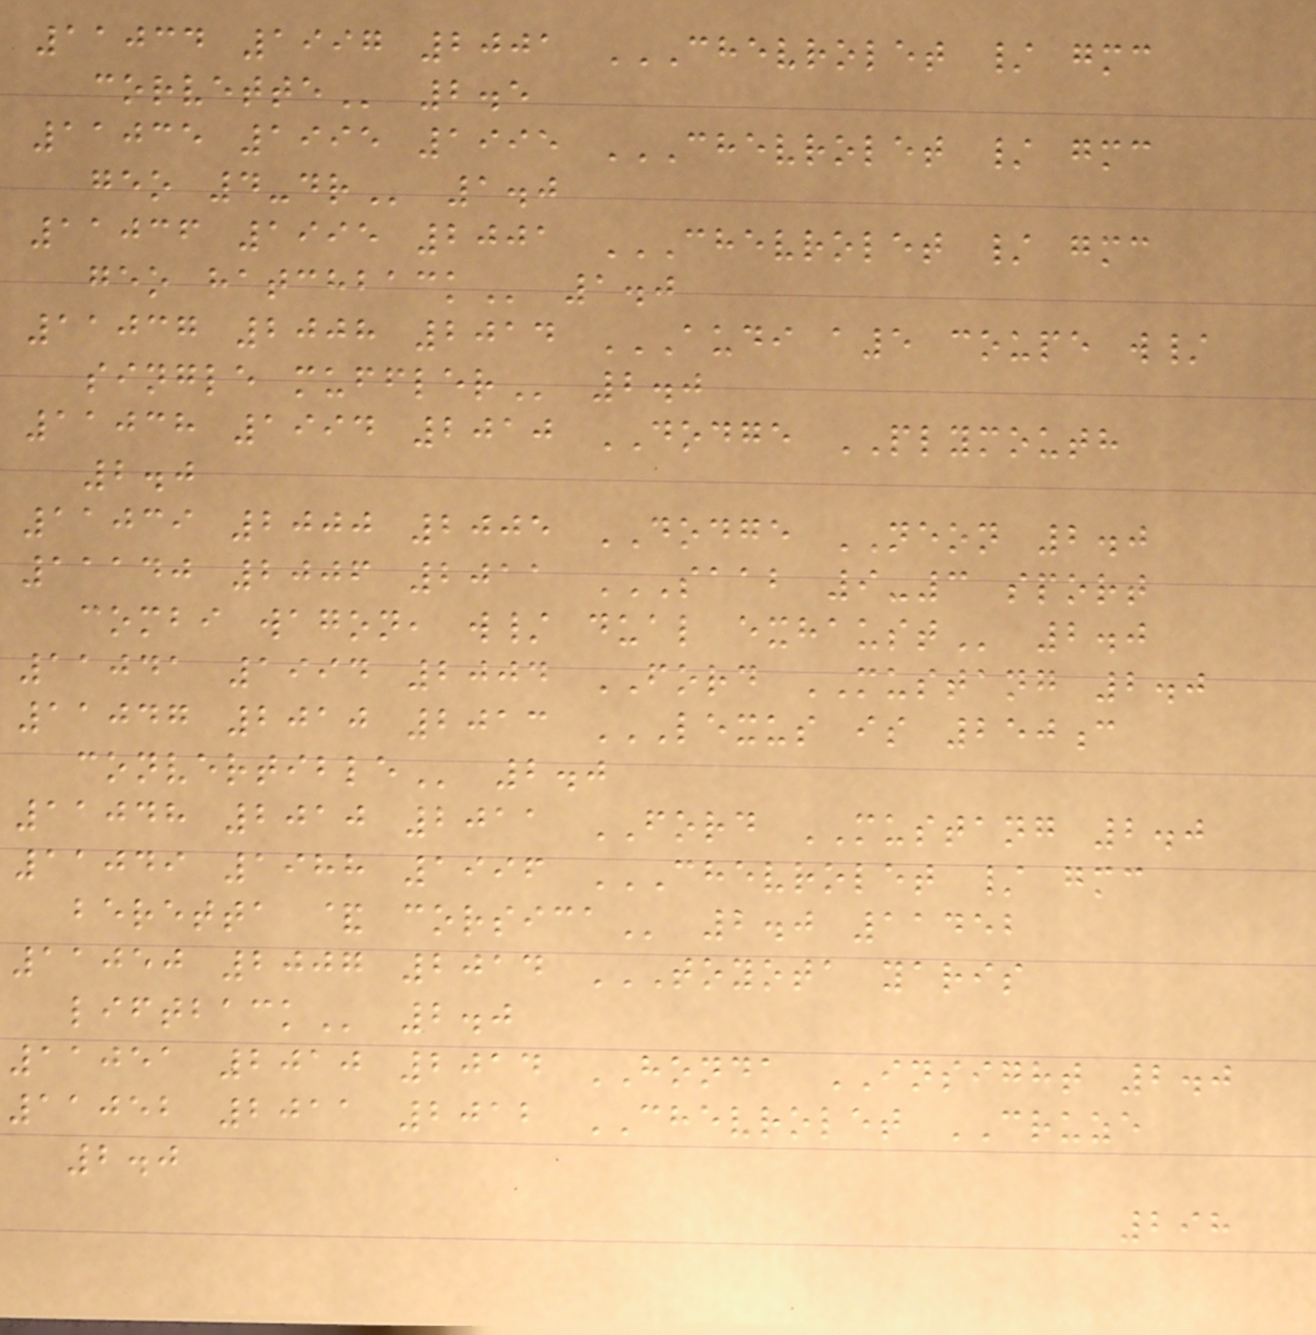11034 1997 2001 CHEVROLET / GMC
CORVETTE 2.5
11035 1995 1995 CHEVROLET / GMC
GEO 4-DR 1.0
11036 1995 2001 CHEVROLET / GMC
GEO HATCHBACK 1.0
11037 2008 2014 AUDI A5 COUPE W/
SINGLE MUFFLER 2.0
11038 1994 2010 DODGE PLYMOUTH
2.0
11039 2000 2005 DODGE NEON 2.0
11140 2006 2011 SAAB 9-3 SPORT
COMBI WAGON, W/ DUAL EXHAUST 2.0
11041 1994 2004 FORD MUSTANG 2.0
11047 2010 2013 LEXUS IS 250C
CONVERTIBLE 2.0
11048 2010 2011 FORD MUSTANG 2.0
11049 1988 1996 CHEVROLET / GMC
BERETTA & CORSICA 2.0 11452
11050 2007 2014 TOYOTA YARIS
LIFTBACK 2.0
11051 2010 2014 HONDA INSIGHT 2.0
11052 2011 2012 CHEVROLET CRUZE
2.0
298
